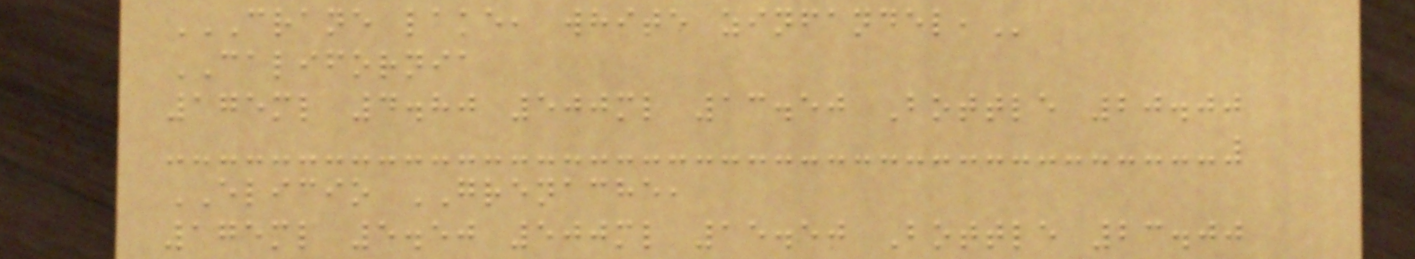CRANE LAKE, WHITE ZINFANDEL,
CALIFORNIA
175ml 4.80 500ml 13.50 Bottle 20.00
ELICIO GRENACHE,
175ml 5.50 500ml 15.50 Bottle 23.00
